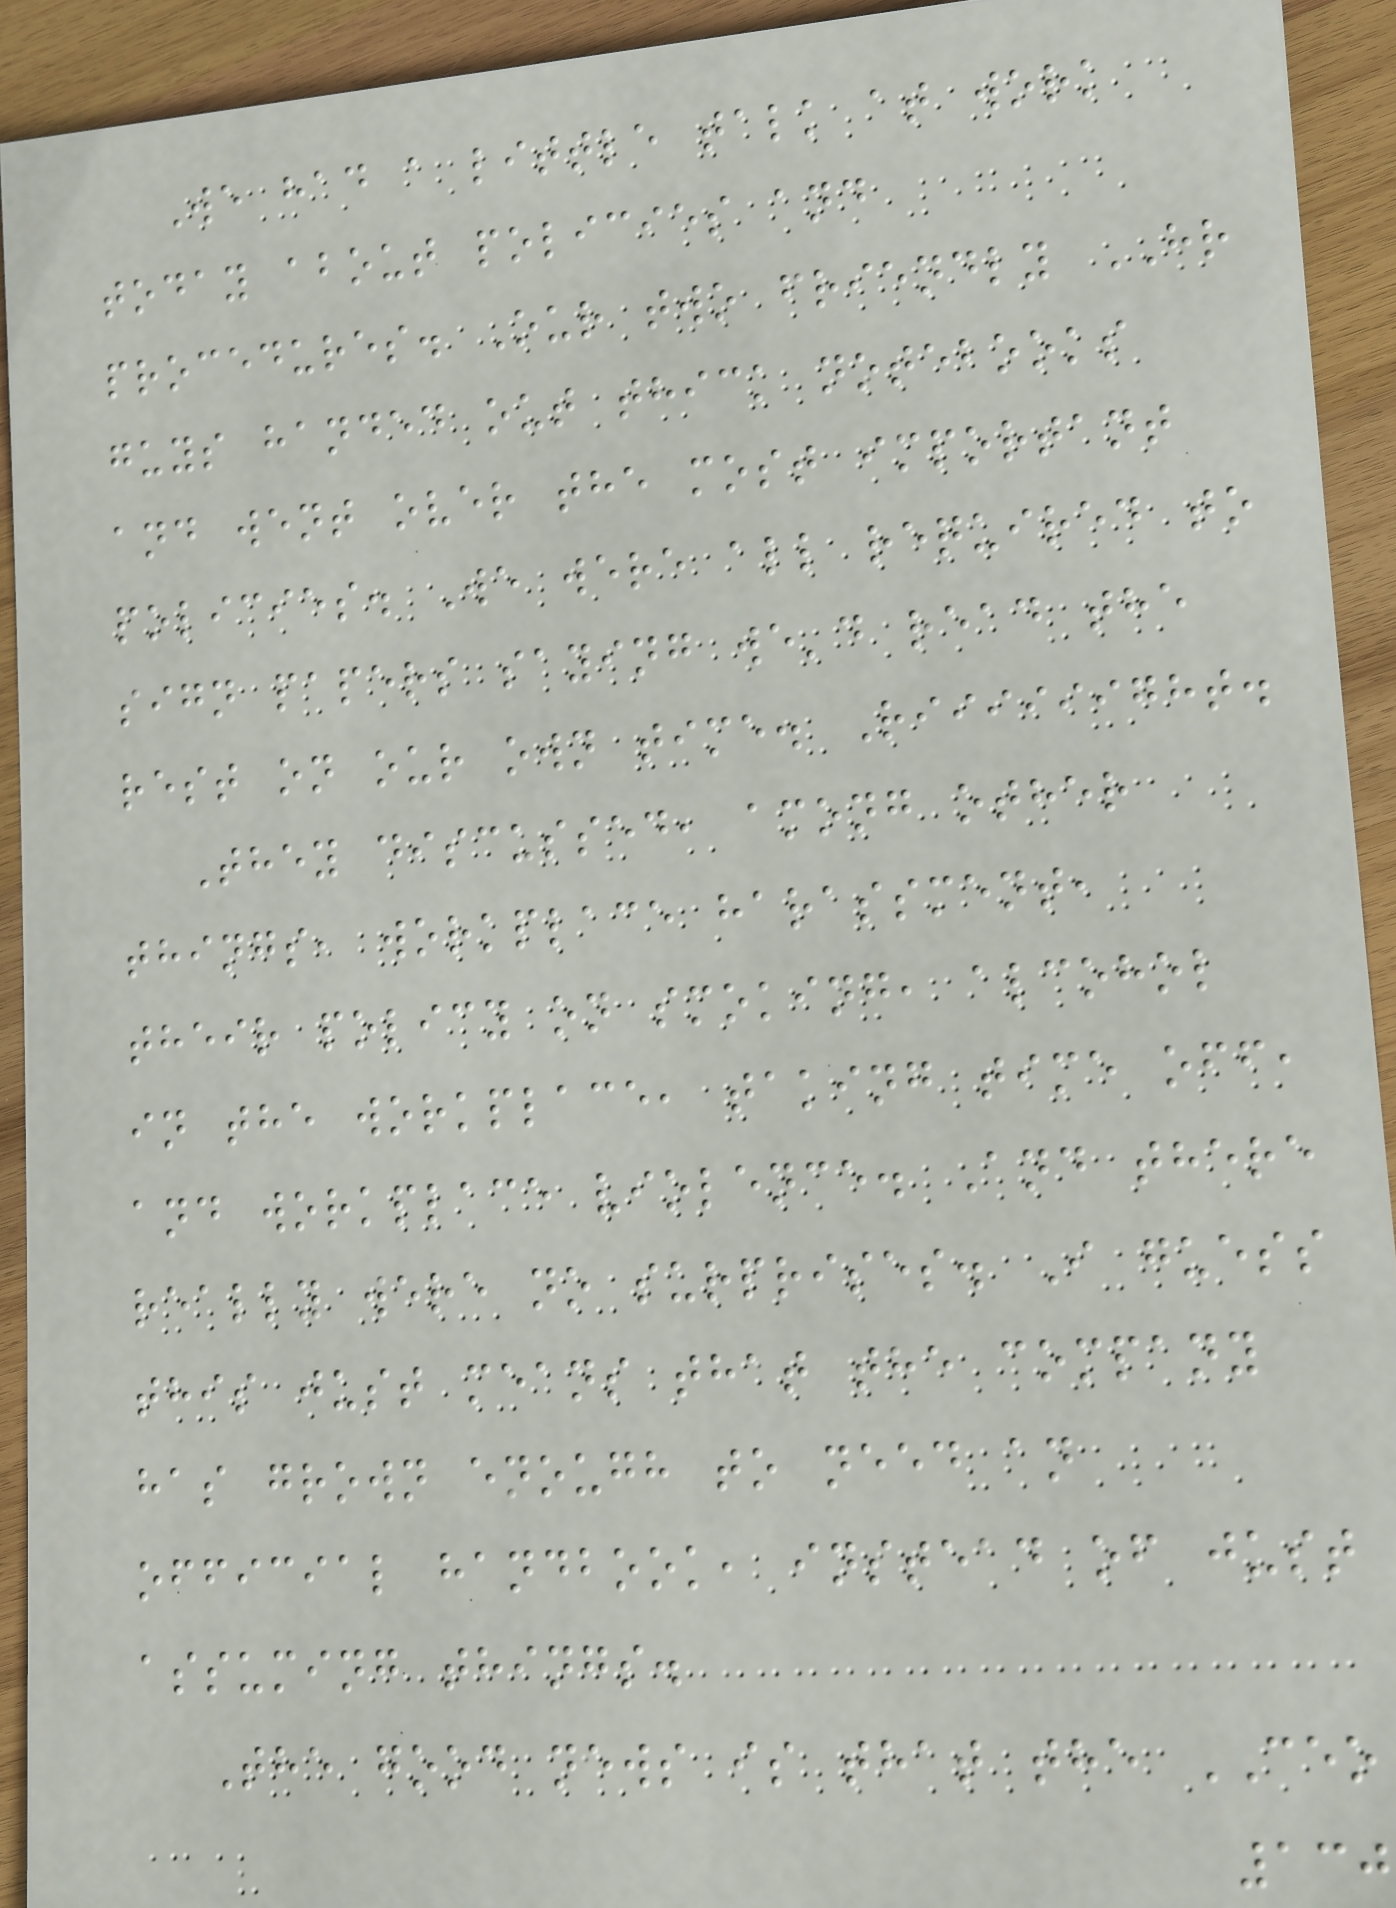We had a little talk at work
today about policies and
procedures. Our two friendly HR
guys handed out thick notebooks
and went over the most important
policies. We were all required to
sign papers saying we'd read the
rest on our own time. Riiiiiight.
They discussed, among other
things, workplace harassment,
their policy on smoking, alcohol
in the workplace, taking time off,
and workplace violence. And there
really were no surprises. I guess
this just means that the company
has grown enough to need an
official handbook, instead of just
assuming things.
The good news is that the CEO
130
